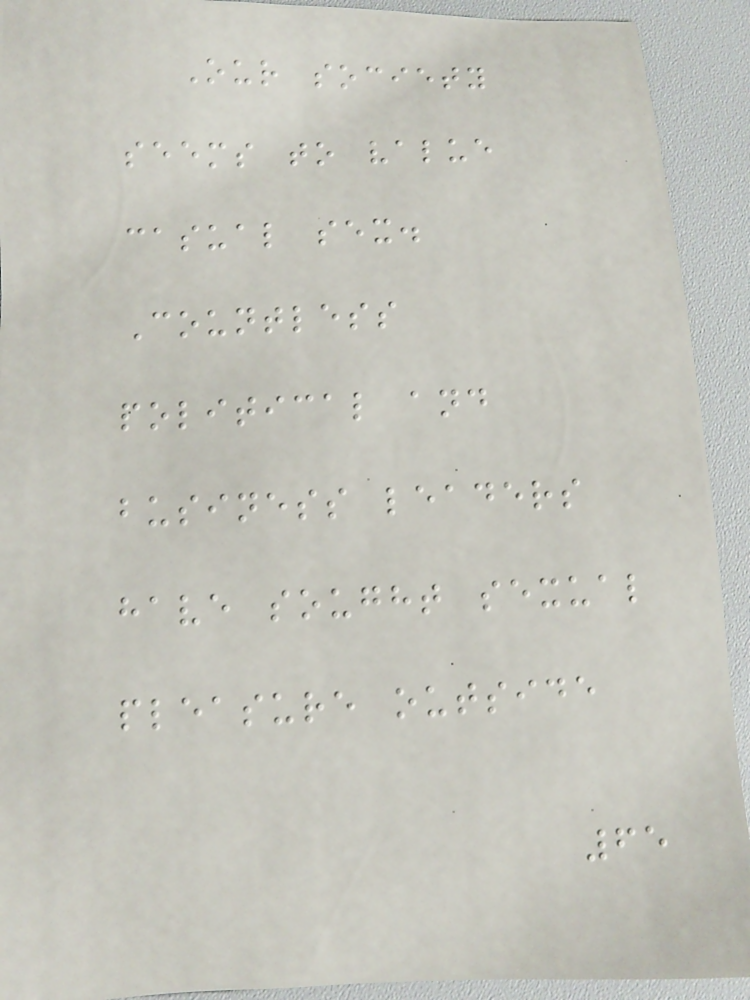Our society
seems to value
casual sex.
Countless
political and
business leaders
have sought sexual
pleasure outside
65
